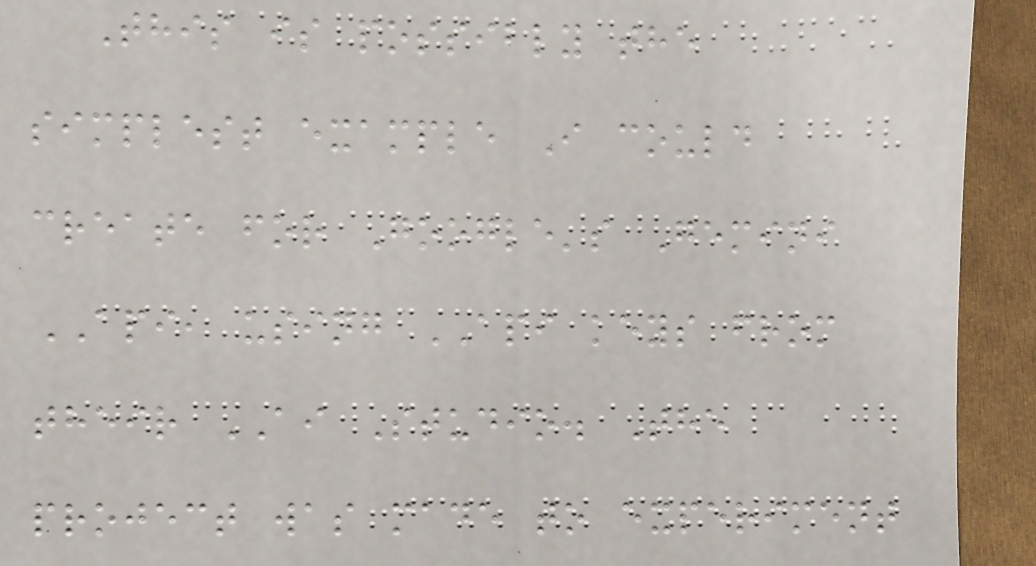This is possibly the
simplest example I could
create for Google's Gemini
API, using API keys from
their AI Studio. The
project was made to experiment
